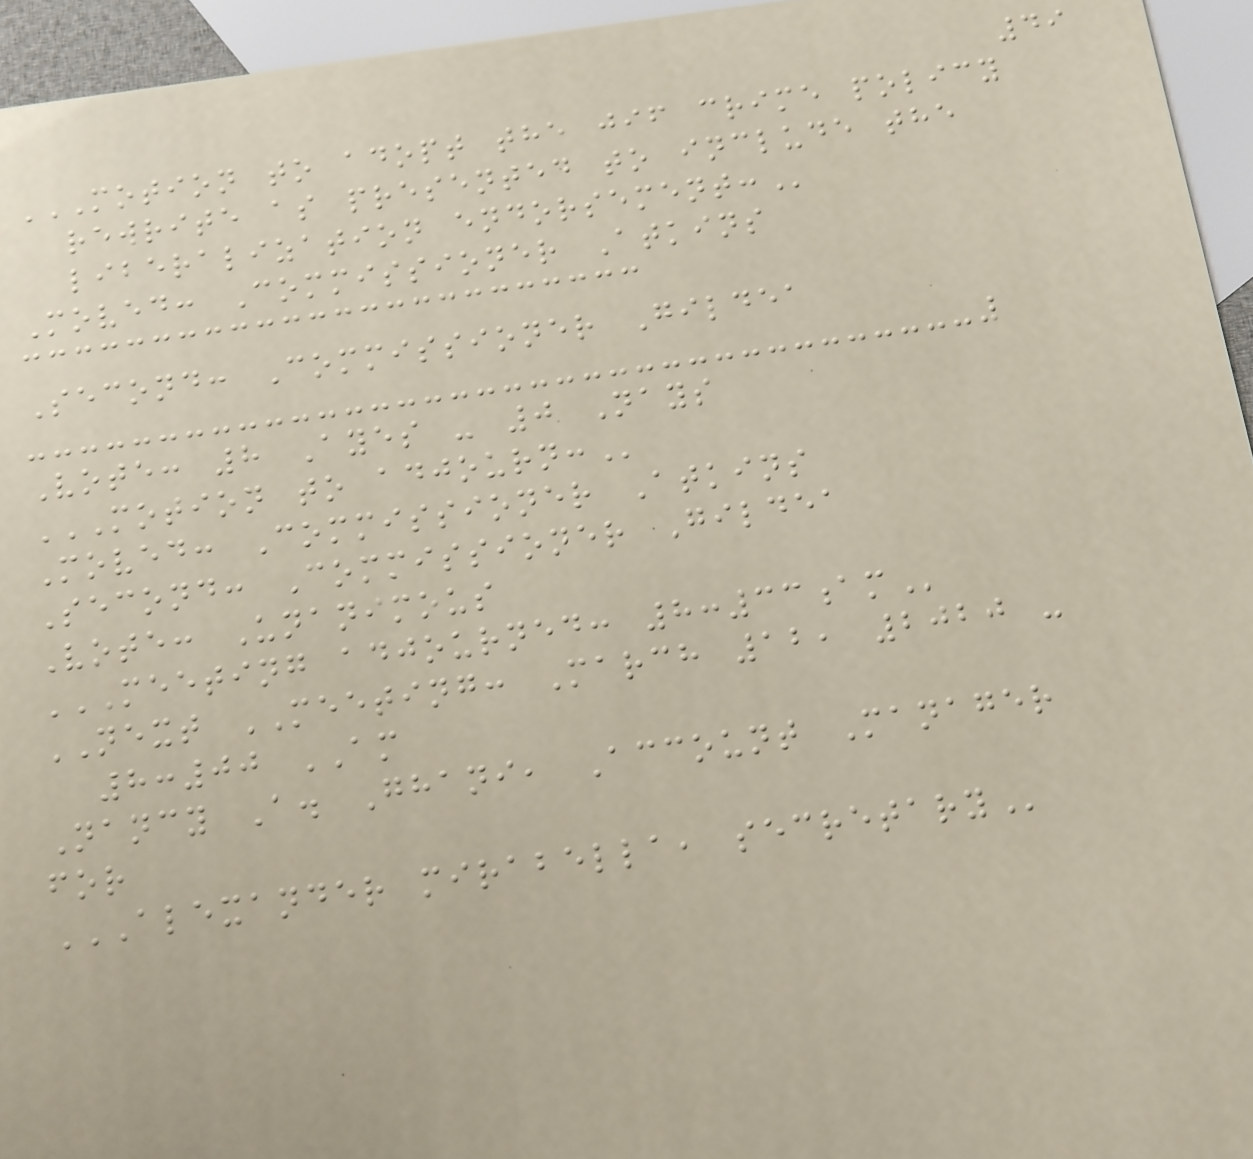49
MOTION TO ADOPT THE JIF CRIME POLICY
REWRITE AS PRESENTED TO INCLUDE THE
LIBERALIZATION ENDORSEMENT:
Moved: Commissioner Atkins
Second: Commissioner Gildea
Vote: 8 Ayes - 0 Nays
MOTION TO ADJOURN:
Moved: Commissioner Atkins
Second: Commissioner Gildea
Vote: Unanimous
MEETING ADJOURNED: 8:33AM
NEXT MEETING: March 12, 2020 -
8:00 AM
Nancy A. Ghani, Account Manager
for
ALEXANDER MIRABELLA, SECRETARY
